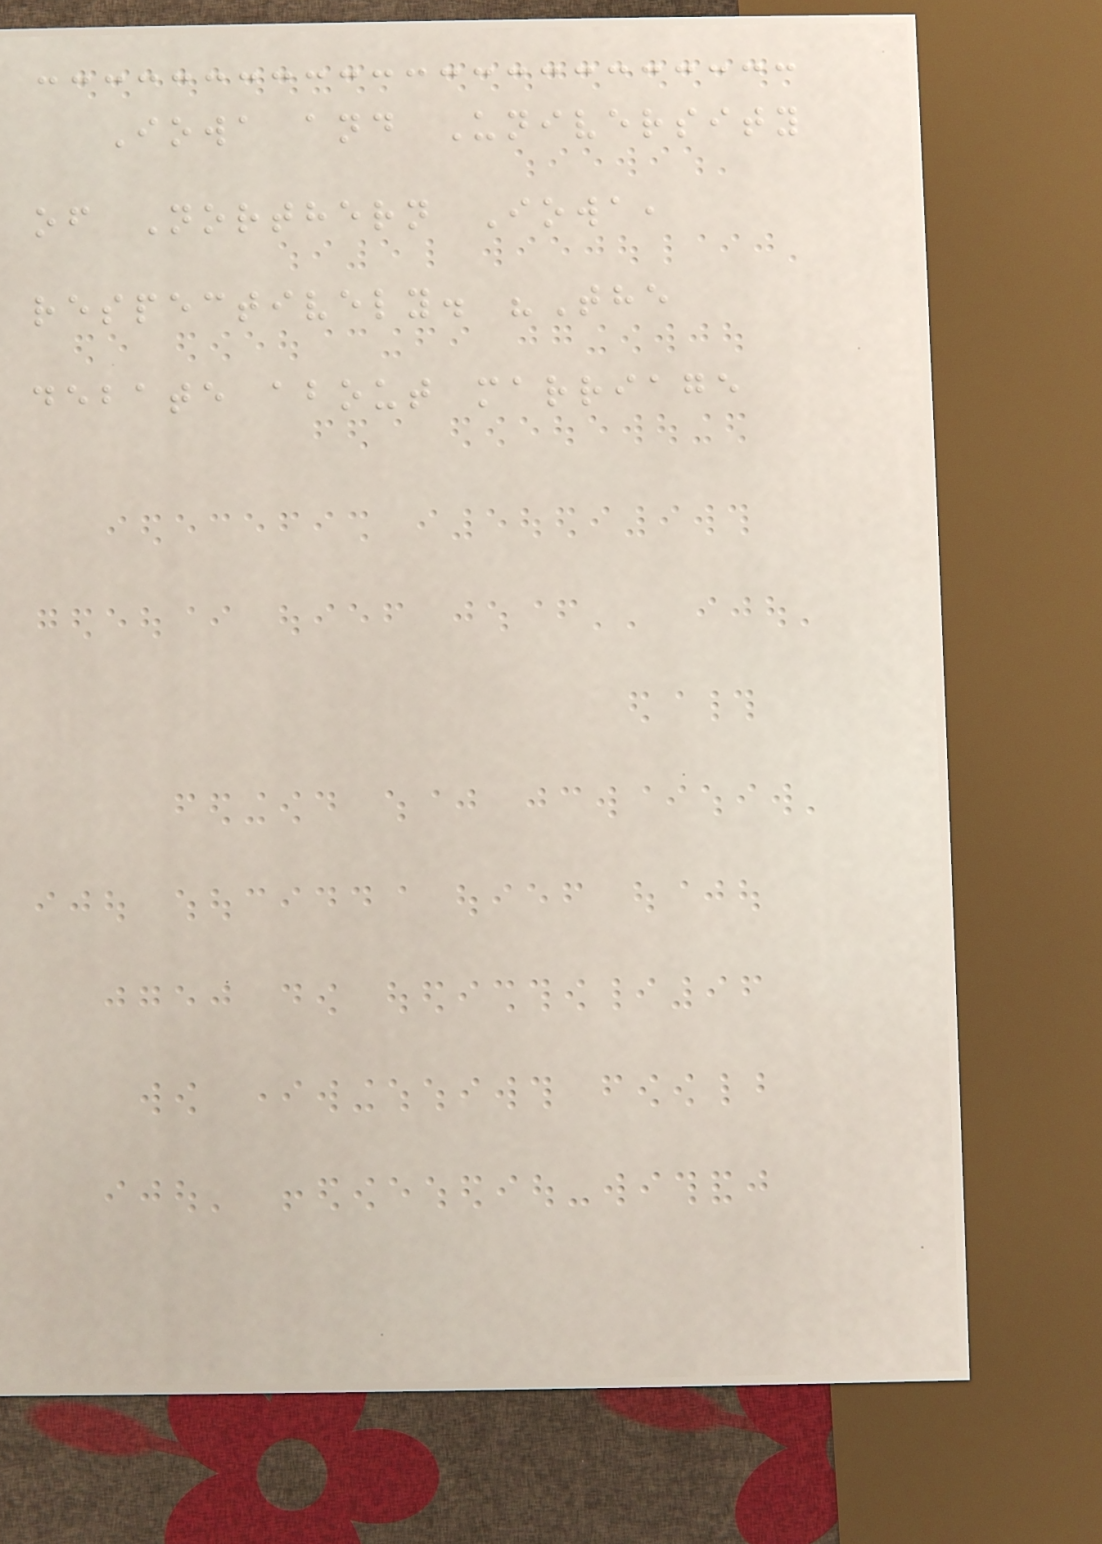Iowa and University
of Northern Iowa,
respectively. "The
debate about marriage
